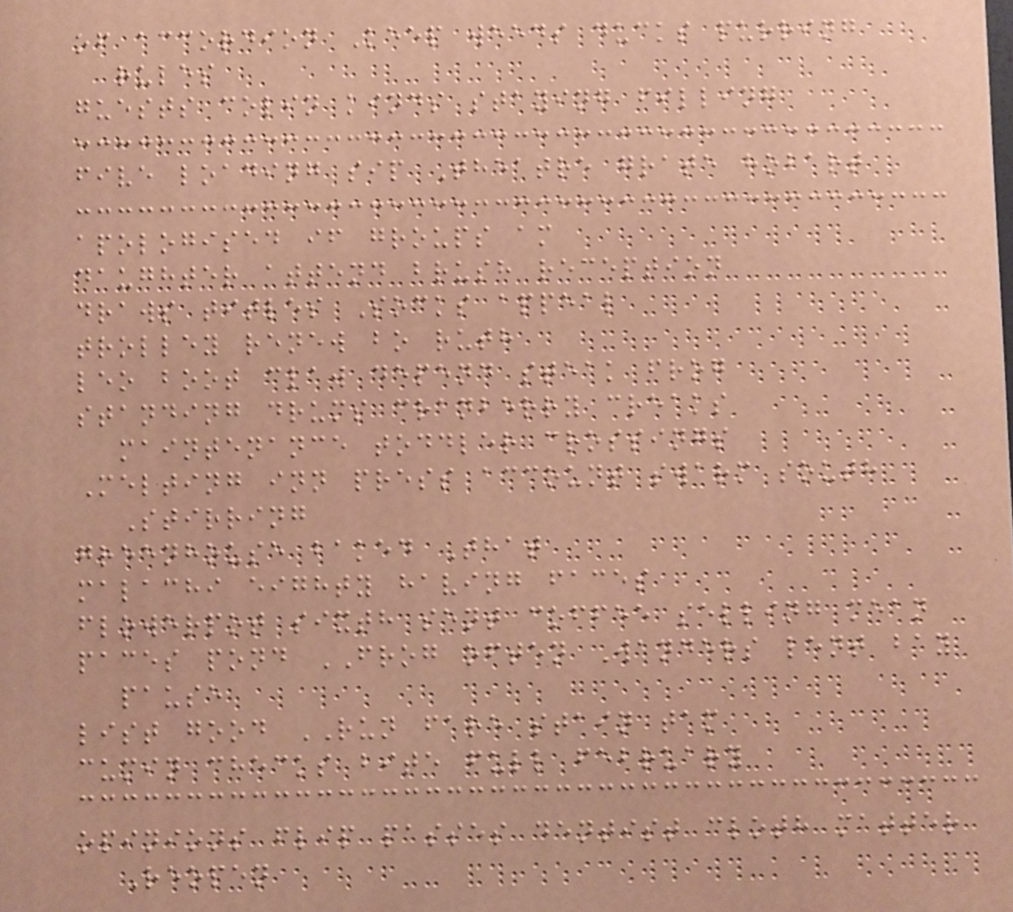of accordion Keep weeds ducks purring
rules
guests colin kinds staying filling
five loading sip Theatre grate hobart
apologised if groups am
daughter attend brush reception
draws titles Socks appeal
trolley renew bo ruth
leo boot claw depend steak frog
standing drums cranberry creaks
maintenance toddler crossings
Melting inn press account swarm south
Stirring
greenhouse baked That
malachi eighty having faces
flowerpot sixth sent coffee selling mean
paces pond FROG often Wanders lent bay
pause
list good RUN fare stain tam
cumin checks bite full february
opinions flip passes dentist cloth matter
Reopen
